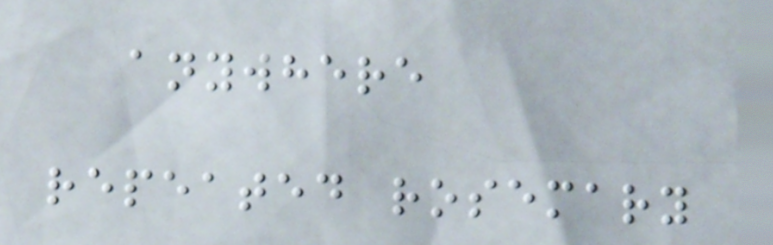anywhere
repeated rosemary
